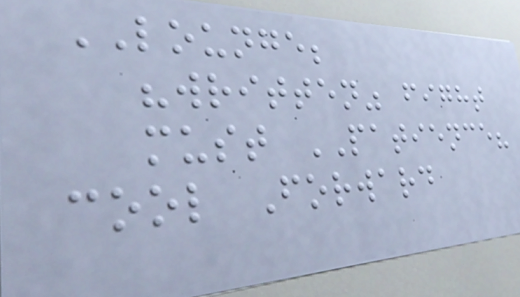LOUNGE;
"written" fight
must PATIENCE?
cool Forward
